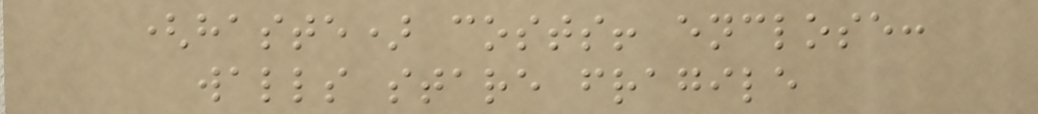(haste) costs! enclose:
walls stare fragile
